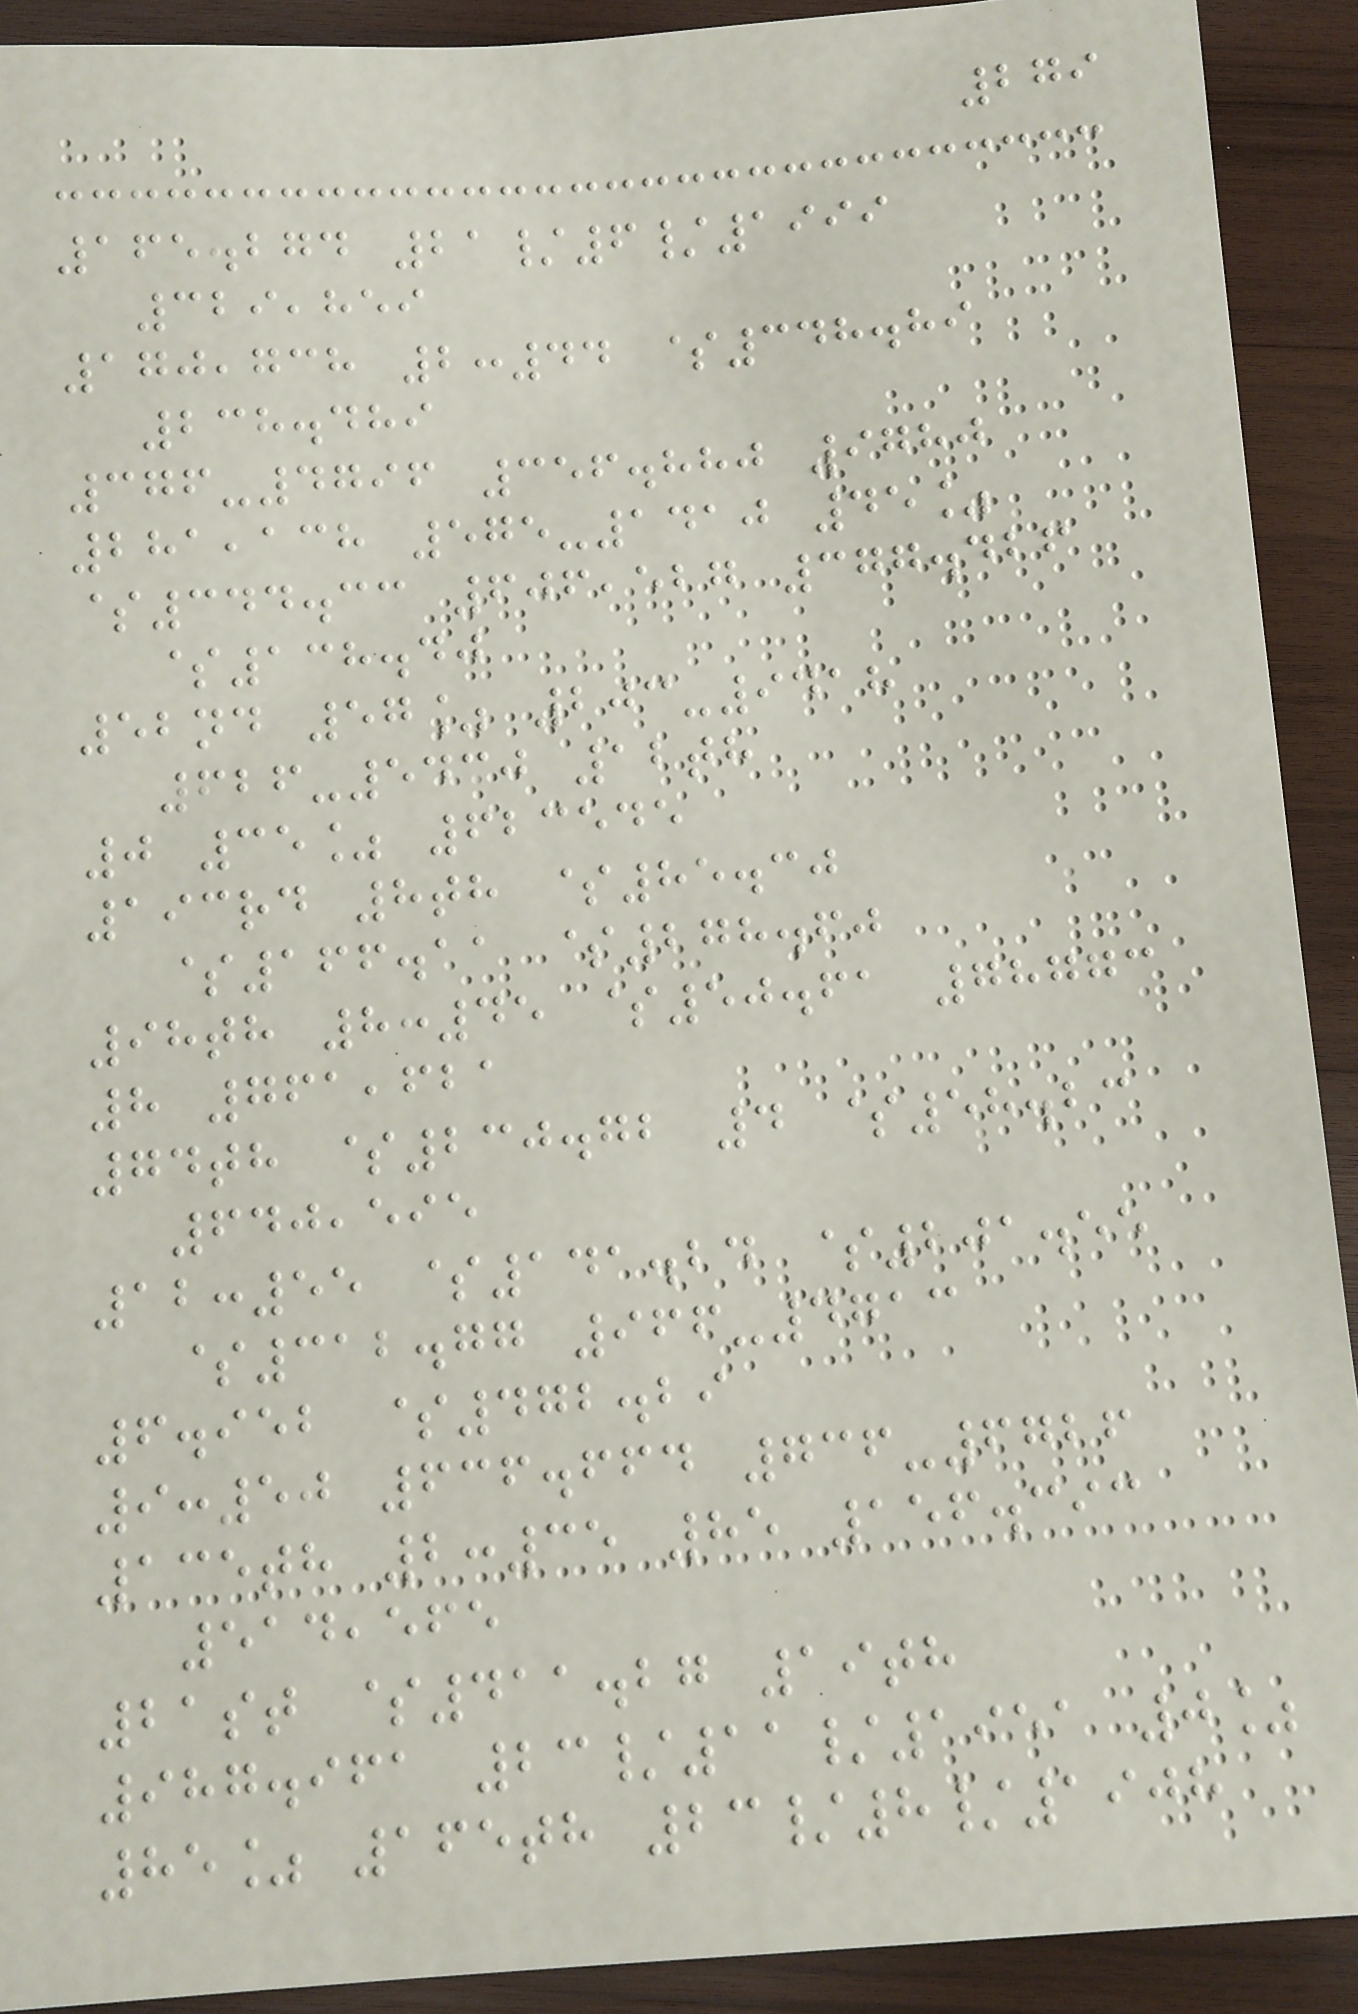279
165.274 21/6/1999
329,859
170,738 2:44 $348.89
238.489
376-4796 356.880 9780
281,138 575-1410 45%
$344.33 606,527 377.426
$138.40
52nd 57% 203-9418
626-5430 12th
0 35% 623545
193rd 8th $85.30
$166.11 $278.60
98th 8:45 $50.61 78773
8 761,621
74th $230.72 4 $58.23
640,595
12:55 $141.24 $201.55
$312.77 966-4713
6.952 $472.29
9:50 636.664 736-6726
135th 2:35 85 156.393
514,565
21st $411.27 19th
987.961 23/11/1951 0%
85% 165th 23/8/1908
